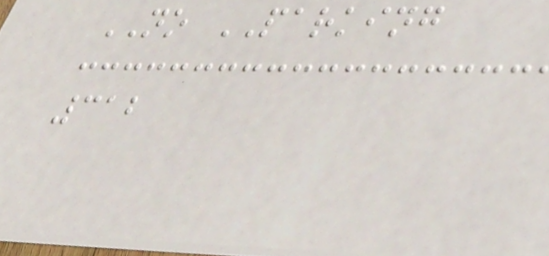NO PARKING
312
